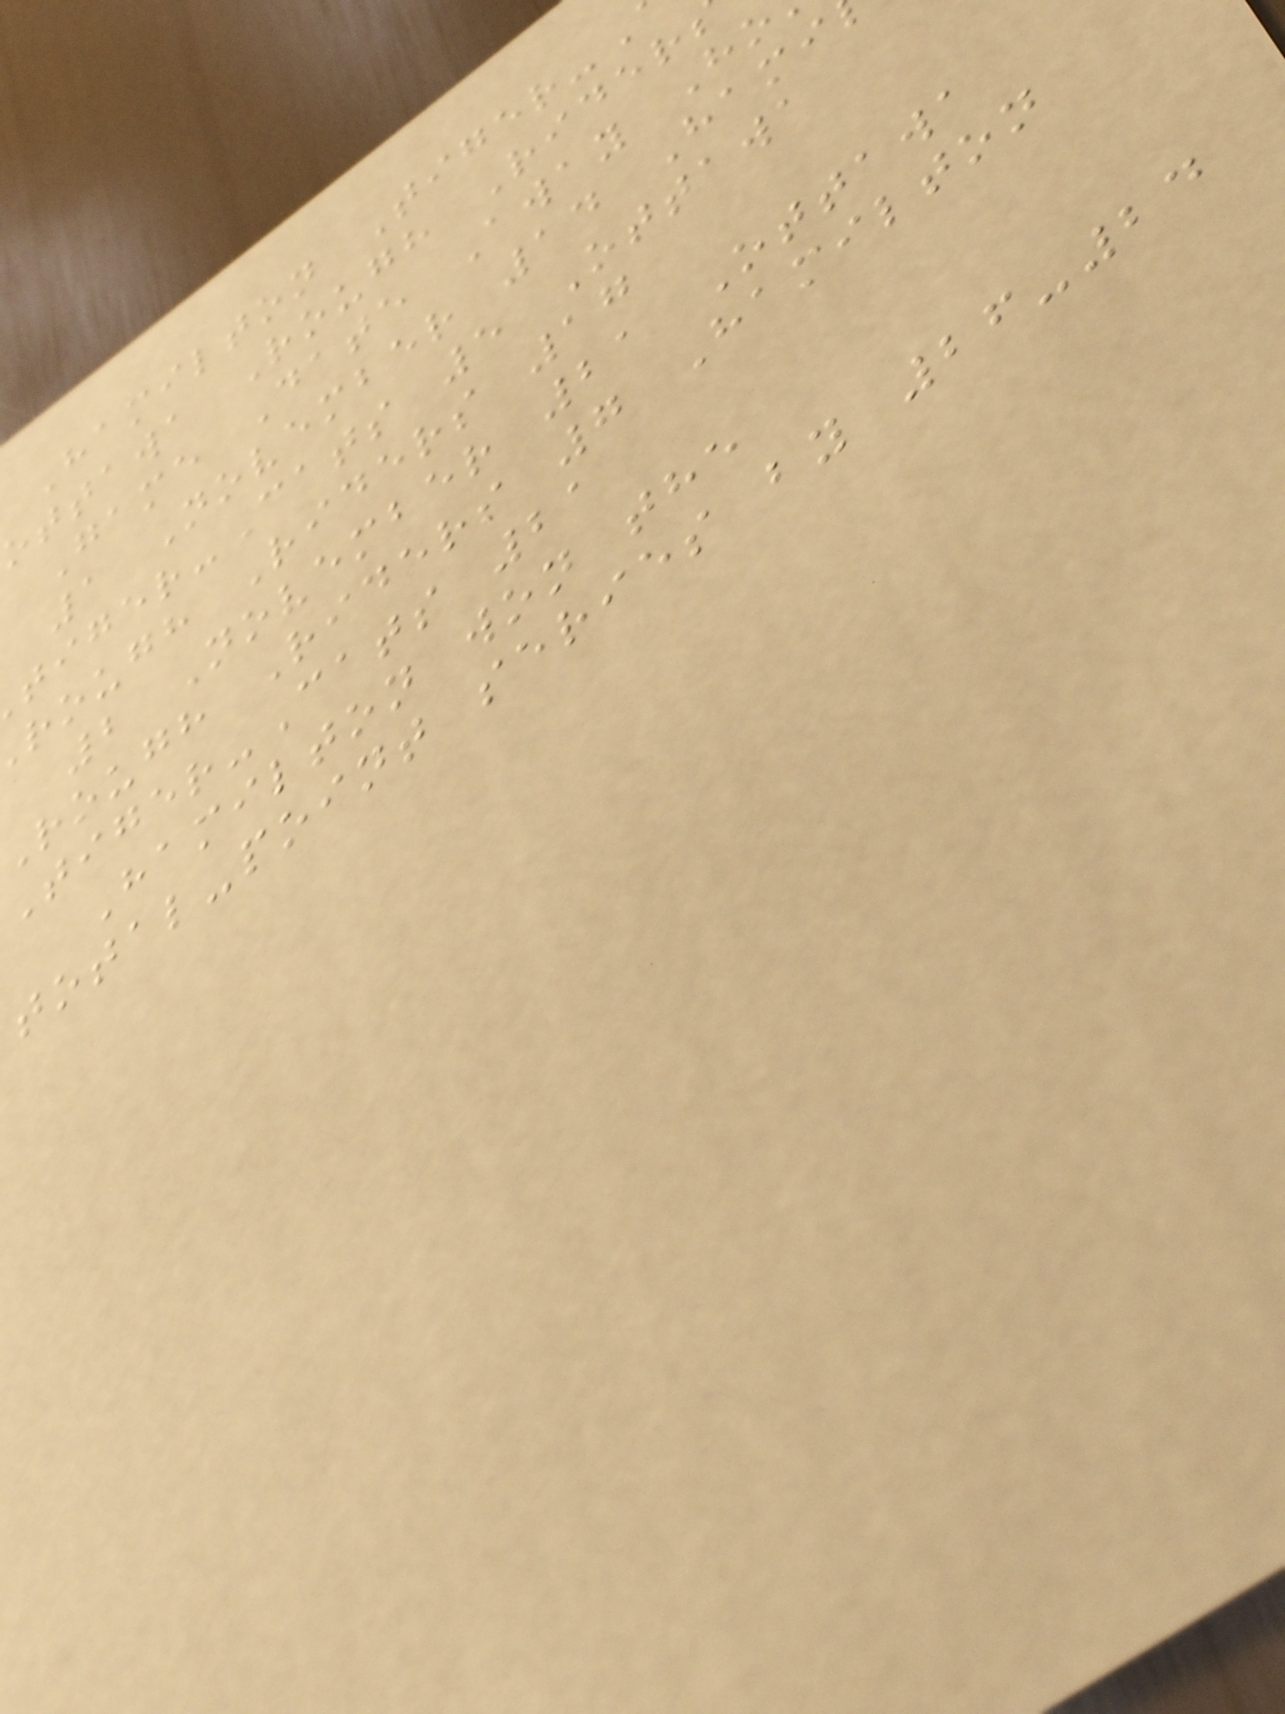Hamilton Tiger-
ottawa Rough Rider
Game Date Away Ho
1 November 14 Hami
iger-Cats 5 Ottawa
rough Riders 17
2 November 21 Ottawa
rough Riders 7 Hamilton
Tiger-Cats 21
Hamilton won the
total-point series by 26-24
